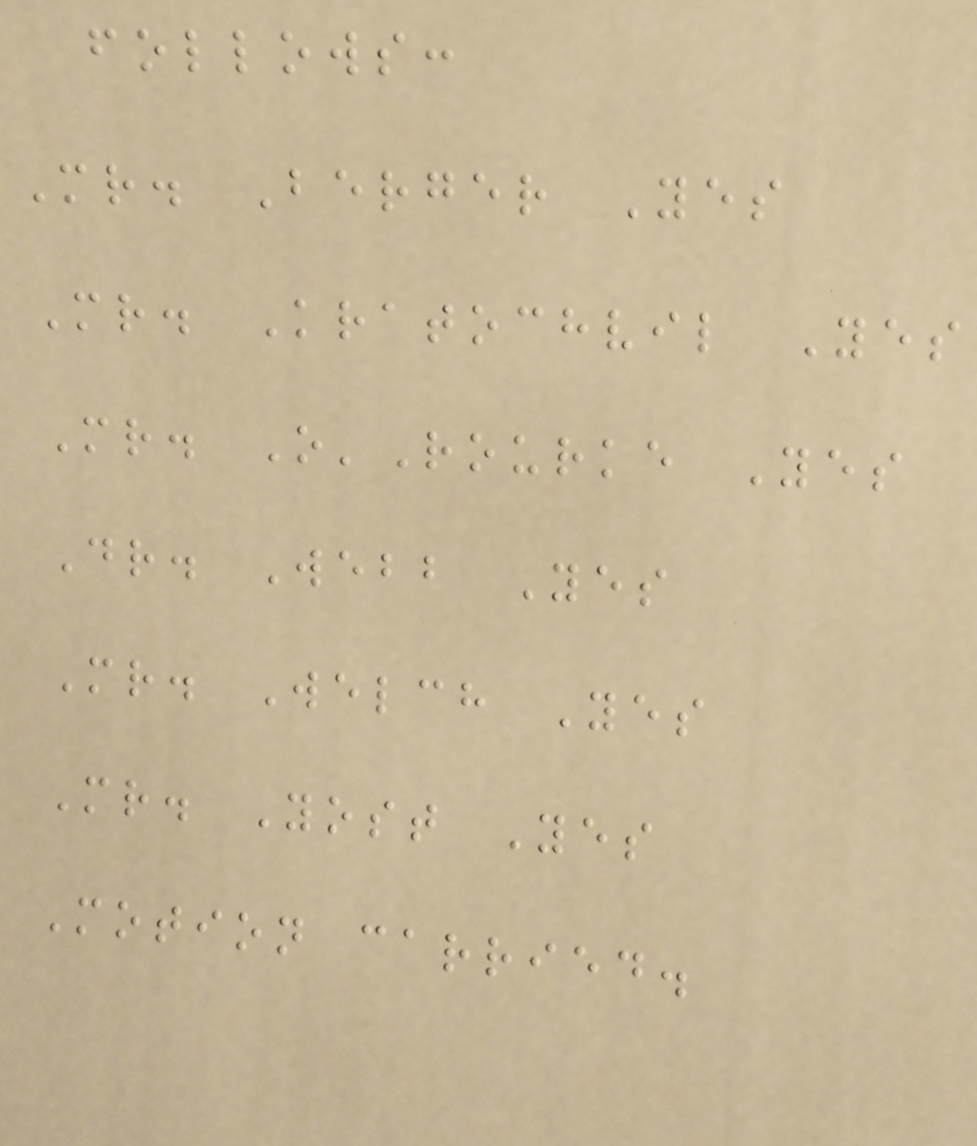follows:
Mr. Berger Yes
Mr. Kratochvil Yes
Mr. O'Rourke Yes
Dr. Webb Yes
Mr. Welch Yes
Mr. Yost Yes
Motion carried.
